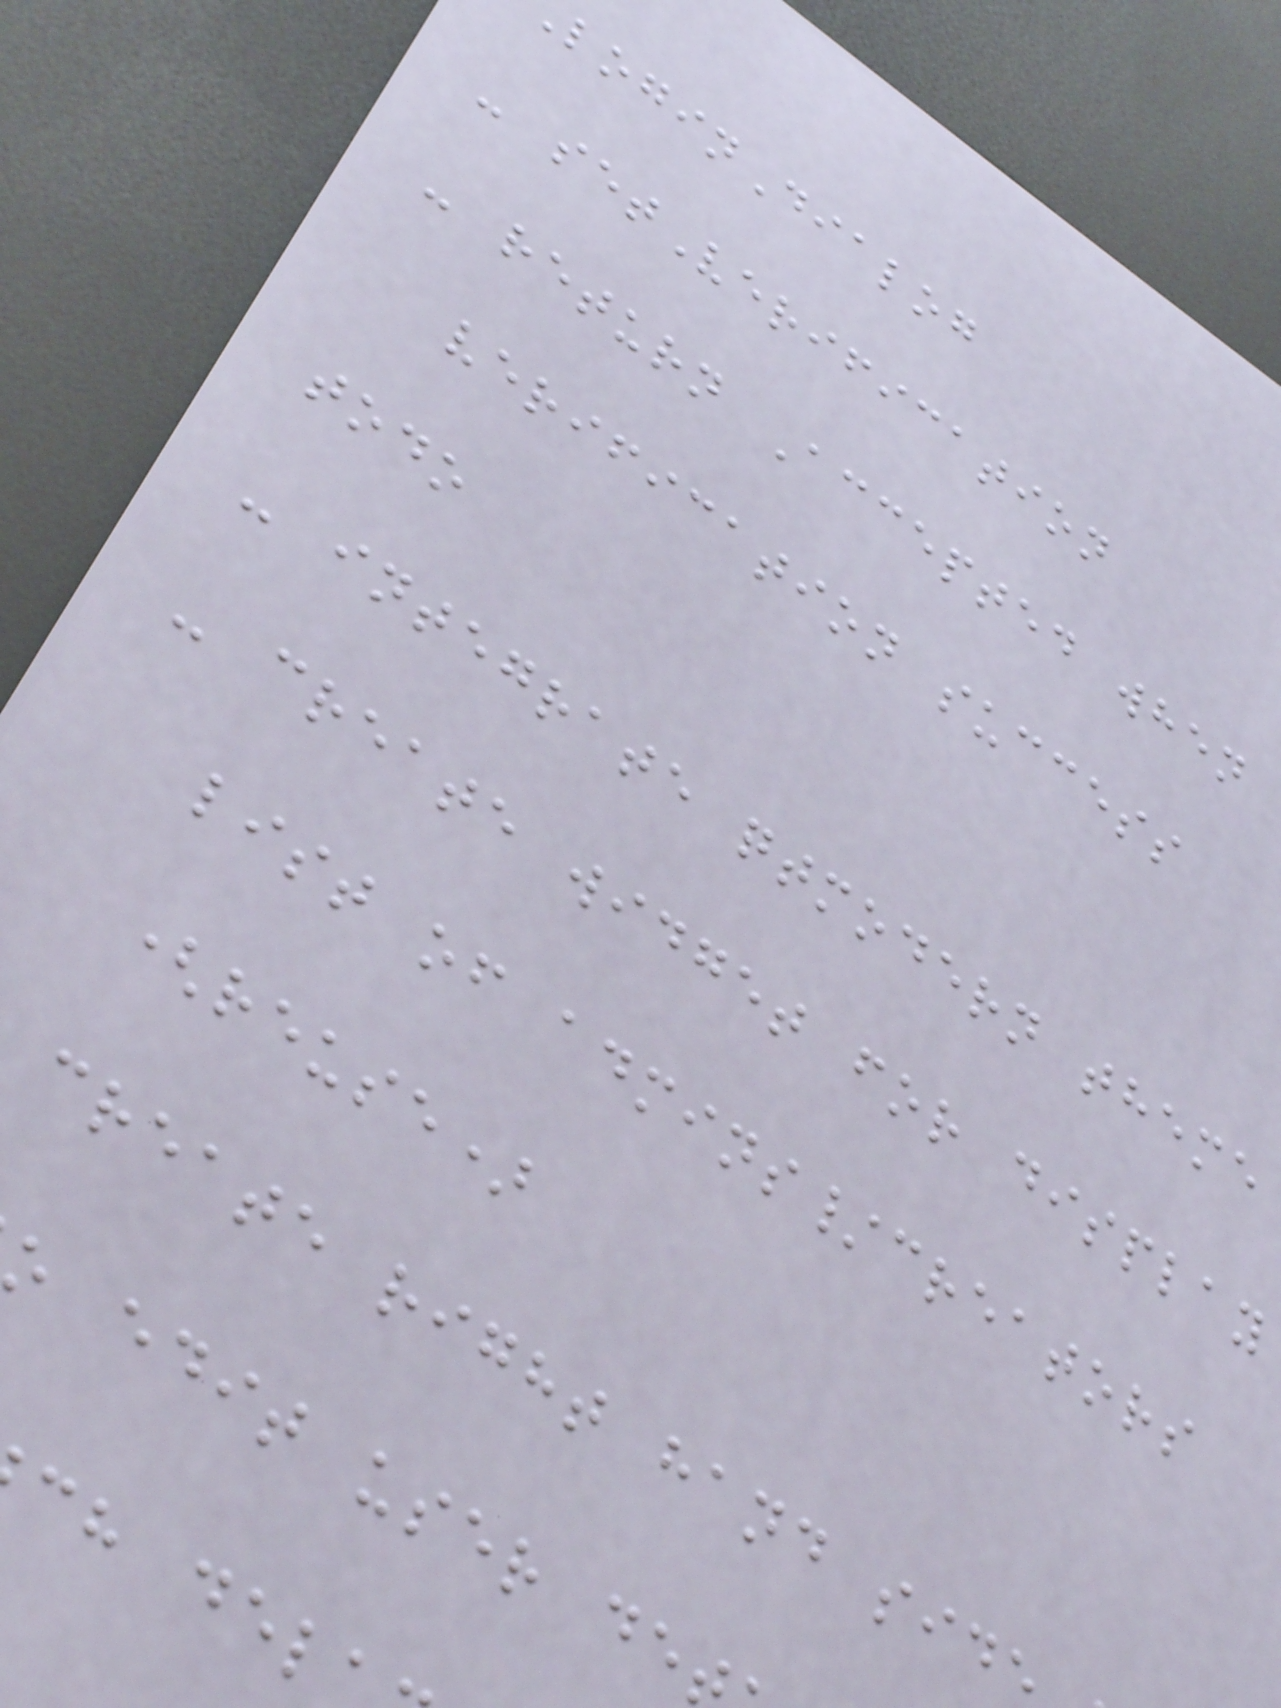oginDialog
- setVerification
- return Accepted when
verification success
todo
- integrate qtmodern theme
- create widget for display
list of admins/creators
(reuse)
create right hand sid
o edit user de
ch del
